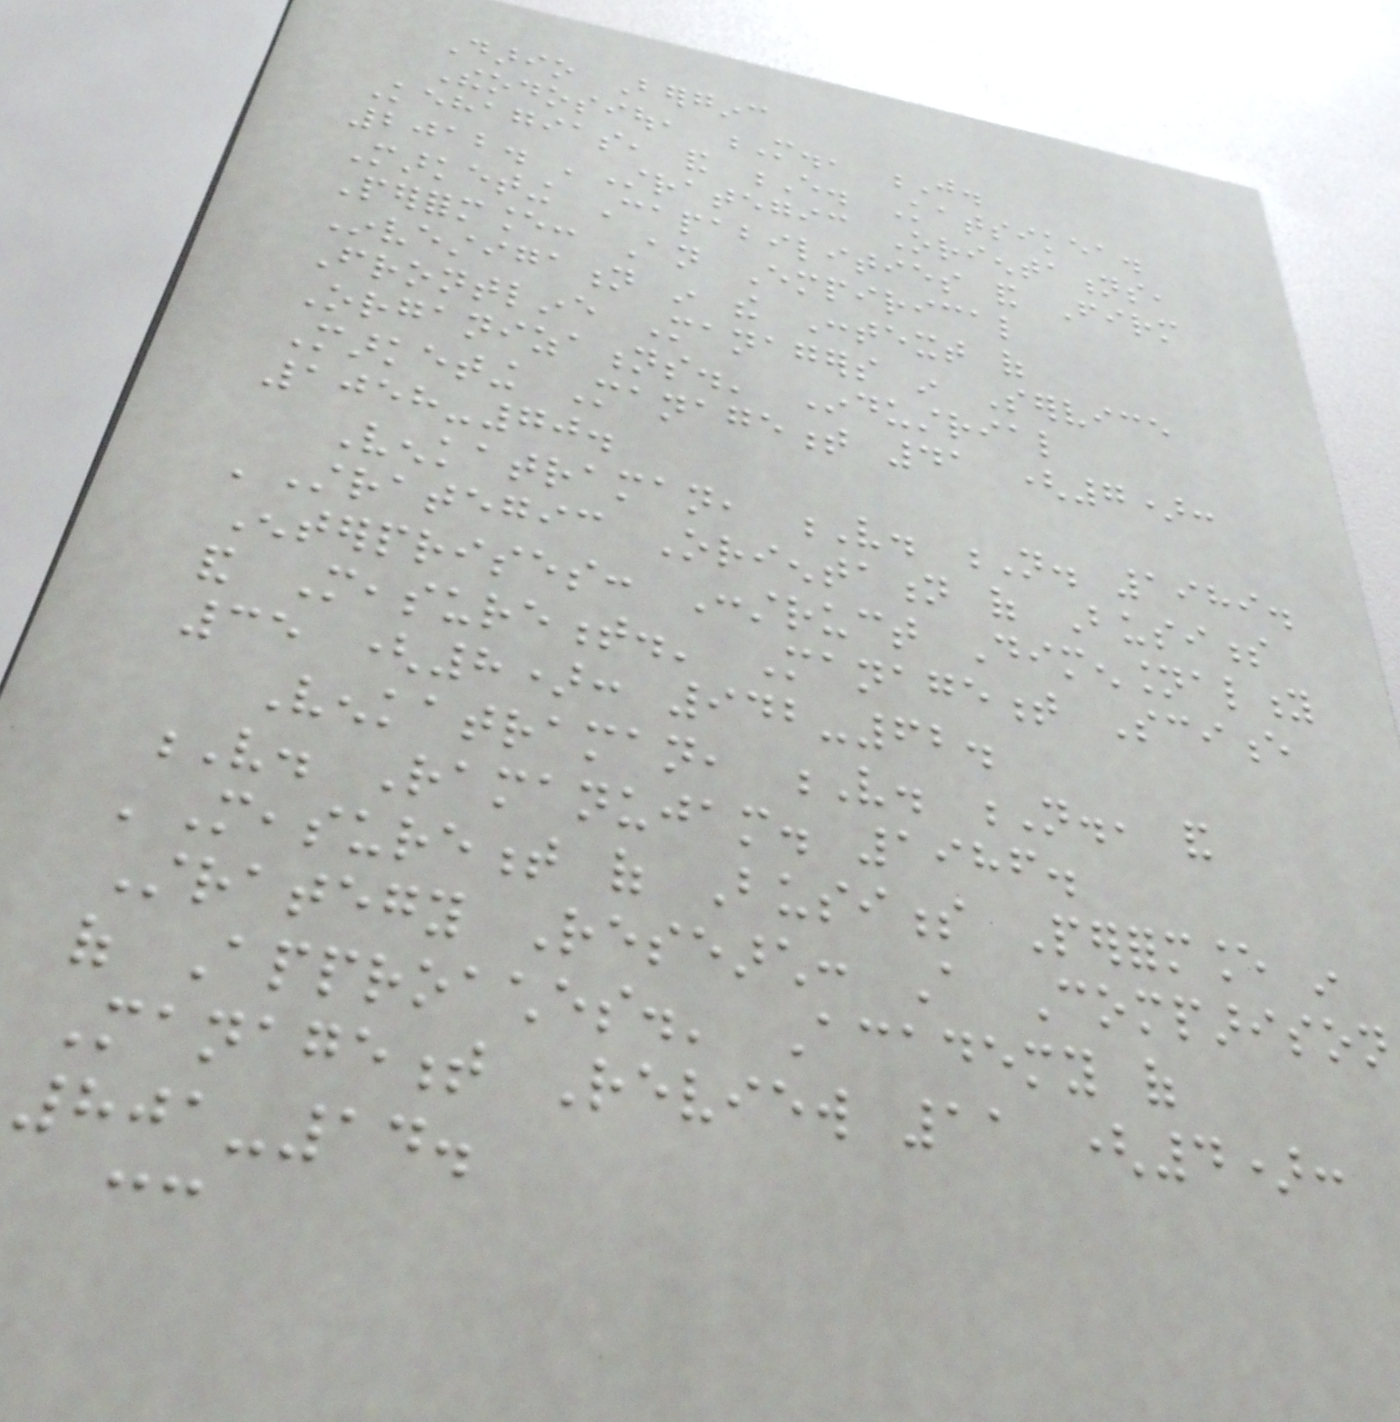Dario Berginc
Theodosiou, M., J.
Kehagias, and E. Katsikea.
2012. 'Strategic Orientations,
Marketing Capabilities and Firm
Performance: An Empirical
Investigation in the Context of
Frontline Managers in Service
Organizations.' Industrial
Marketing Management 41 (7):
1058-70.
Venkatraman, V. N. 1989.
'Strategic Orientation of Business
Enterprises: Construct Dimensionality
and Measurement.' Management Science
35 (8): 942-62.
Venkatraman, V. N., and
V. Ramanujam. 1986.
'Measurement of Business Performance in
Strategy Research: A Comparison
of Approaches.' Academy of
Management Review 11 (4):
801-14.
cc
